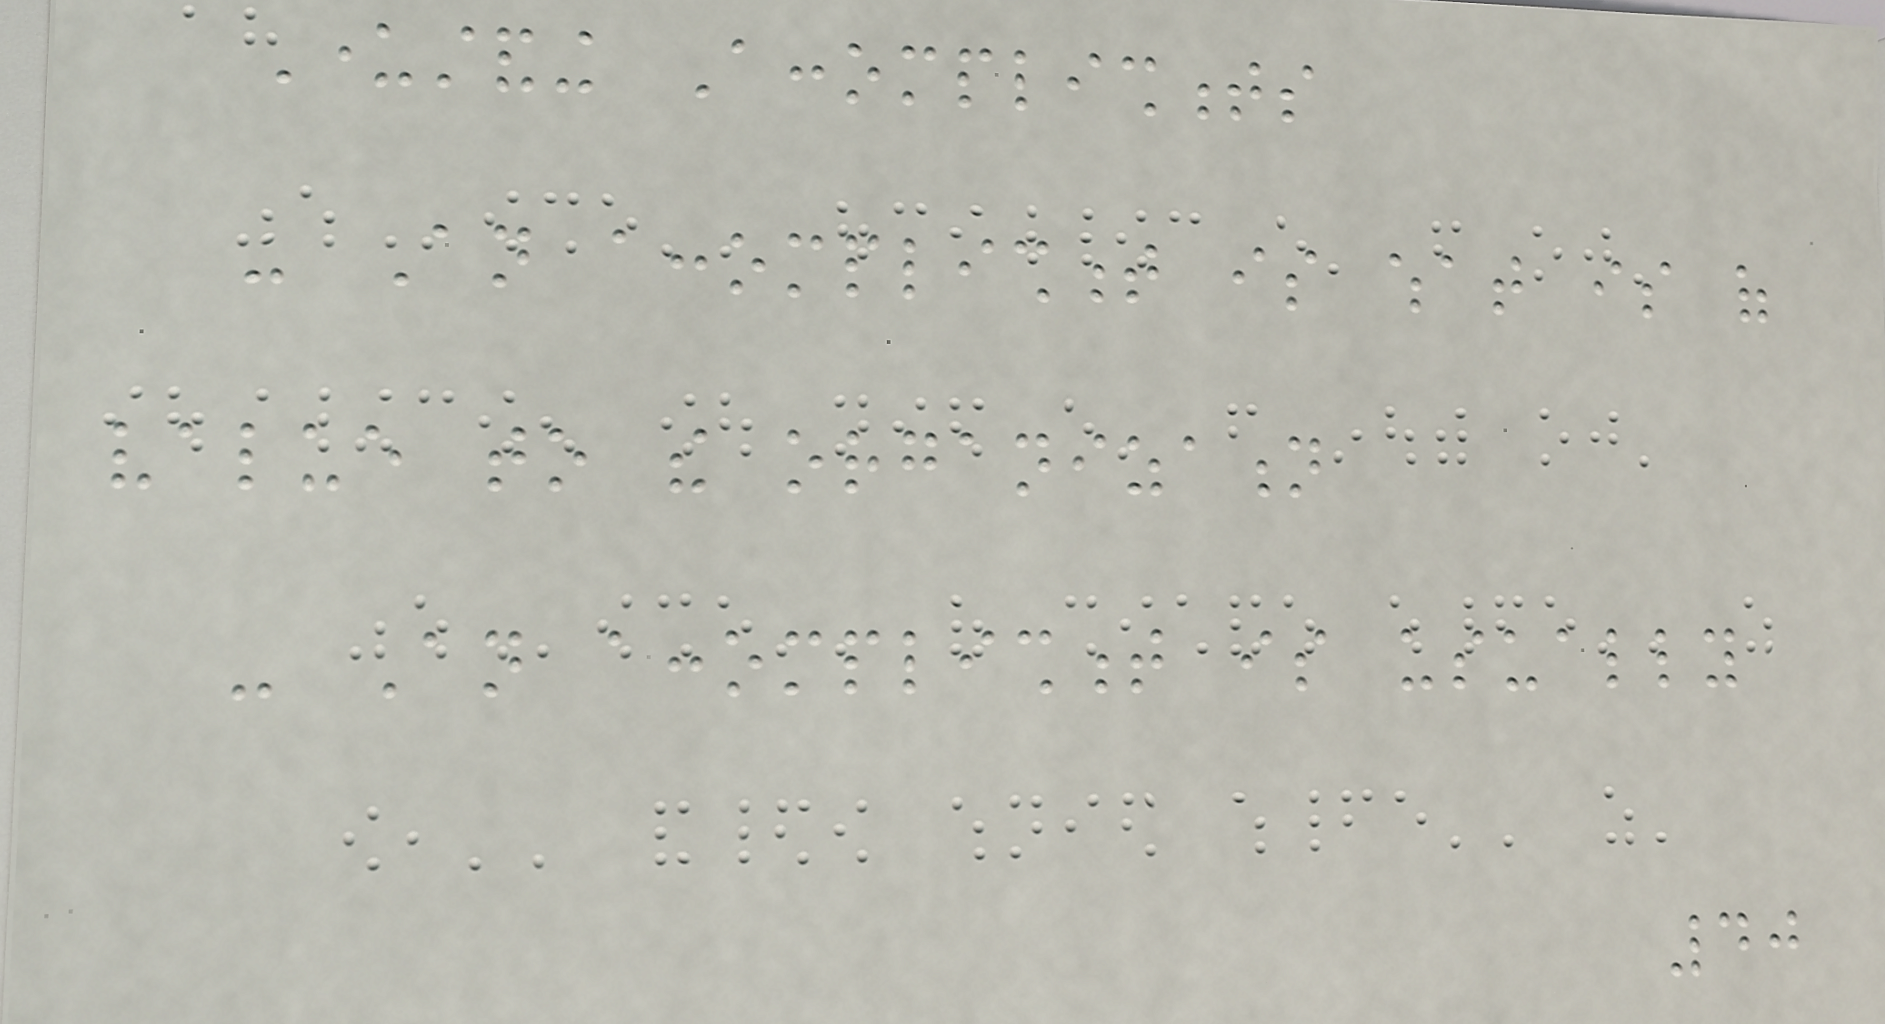Understanding Accomplishments
- An accomplishment is what is of
value to the organization
- An accomplishment is usually
40
